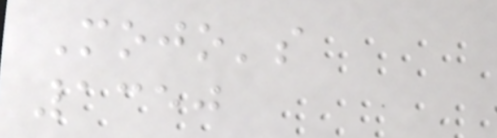Mojo's
1350
